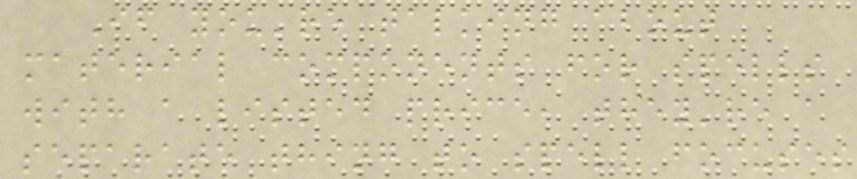If you're talking about
material components for spells
with a listed price, they're a
separate thing to spell focuses
